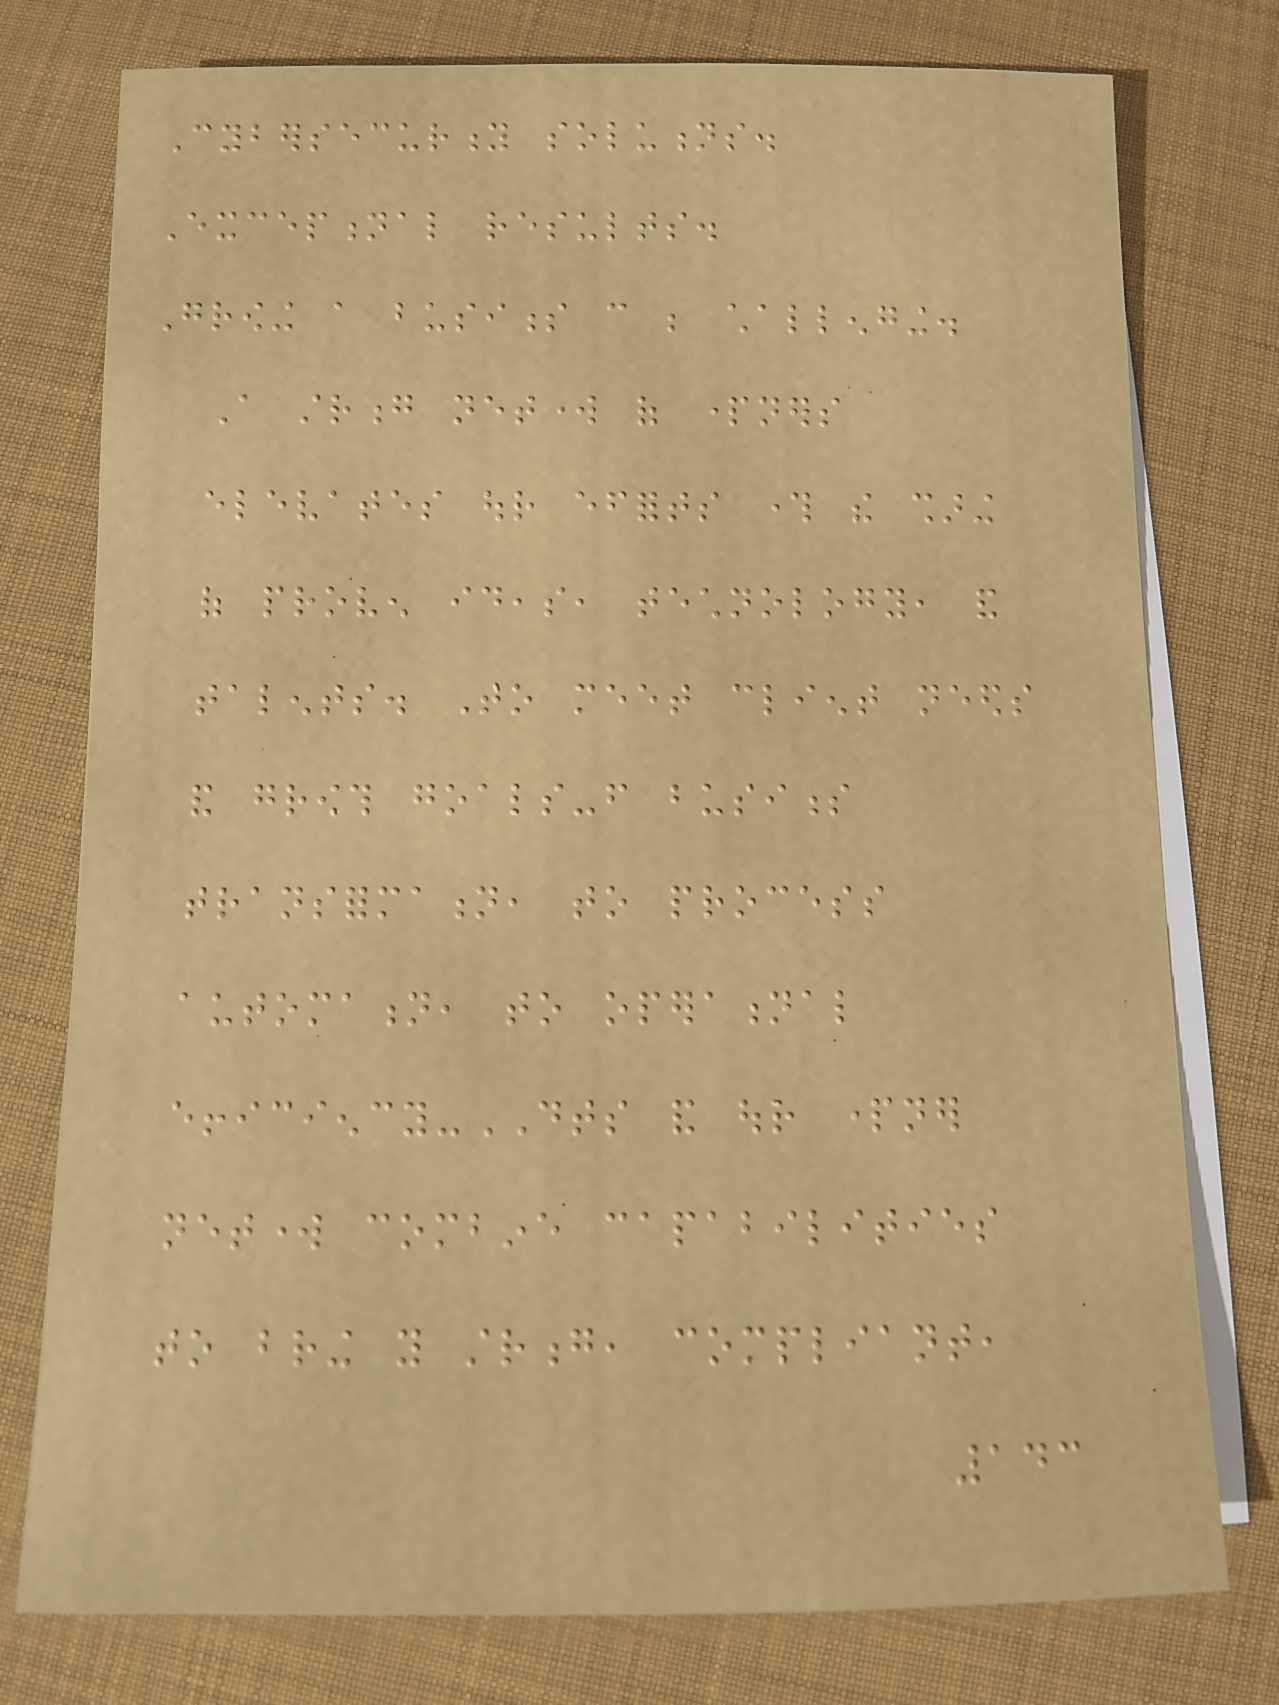Cybersecurity solutions.
Exceptional results.
Growing a business can be challenging.
A strong network of partners
elevates our efforts through the sharing
of proven ideas, technology, and
talents. To meet client needs
and growth goals-from business
transformation, to process
automation, to operational
efficiency-DTS and our partner
network combine capabilities
to bring you strong, compliant,
143
